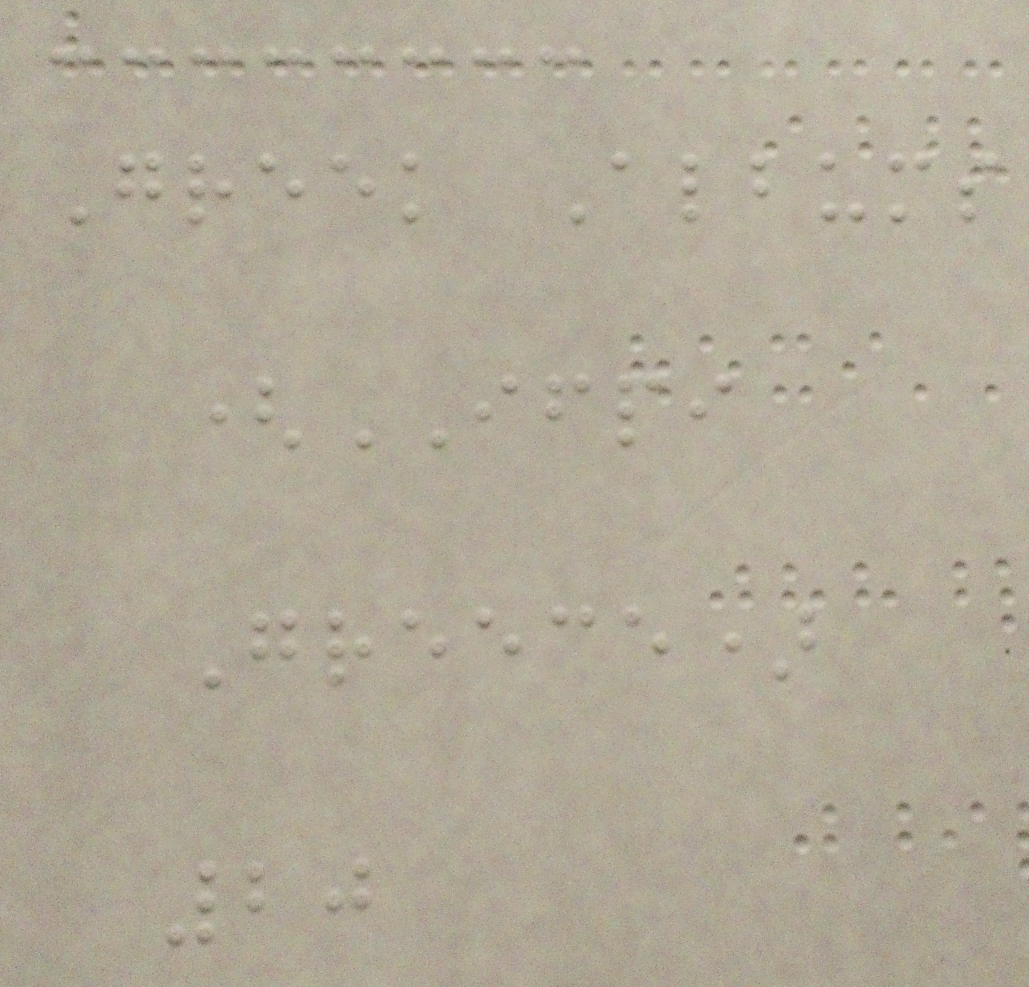Greek Albums
(IFPI
Greece)
20
